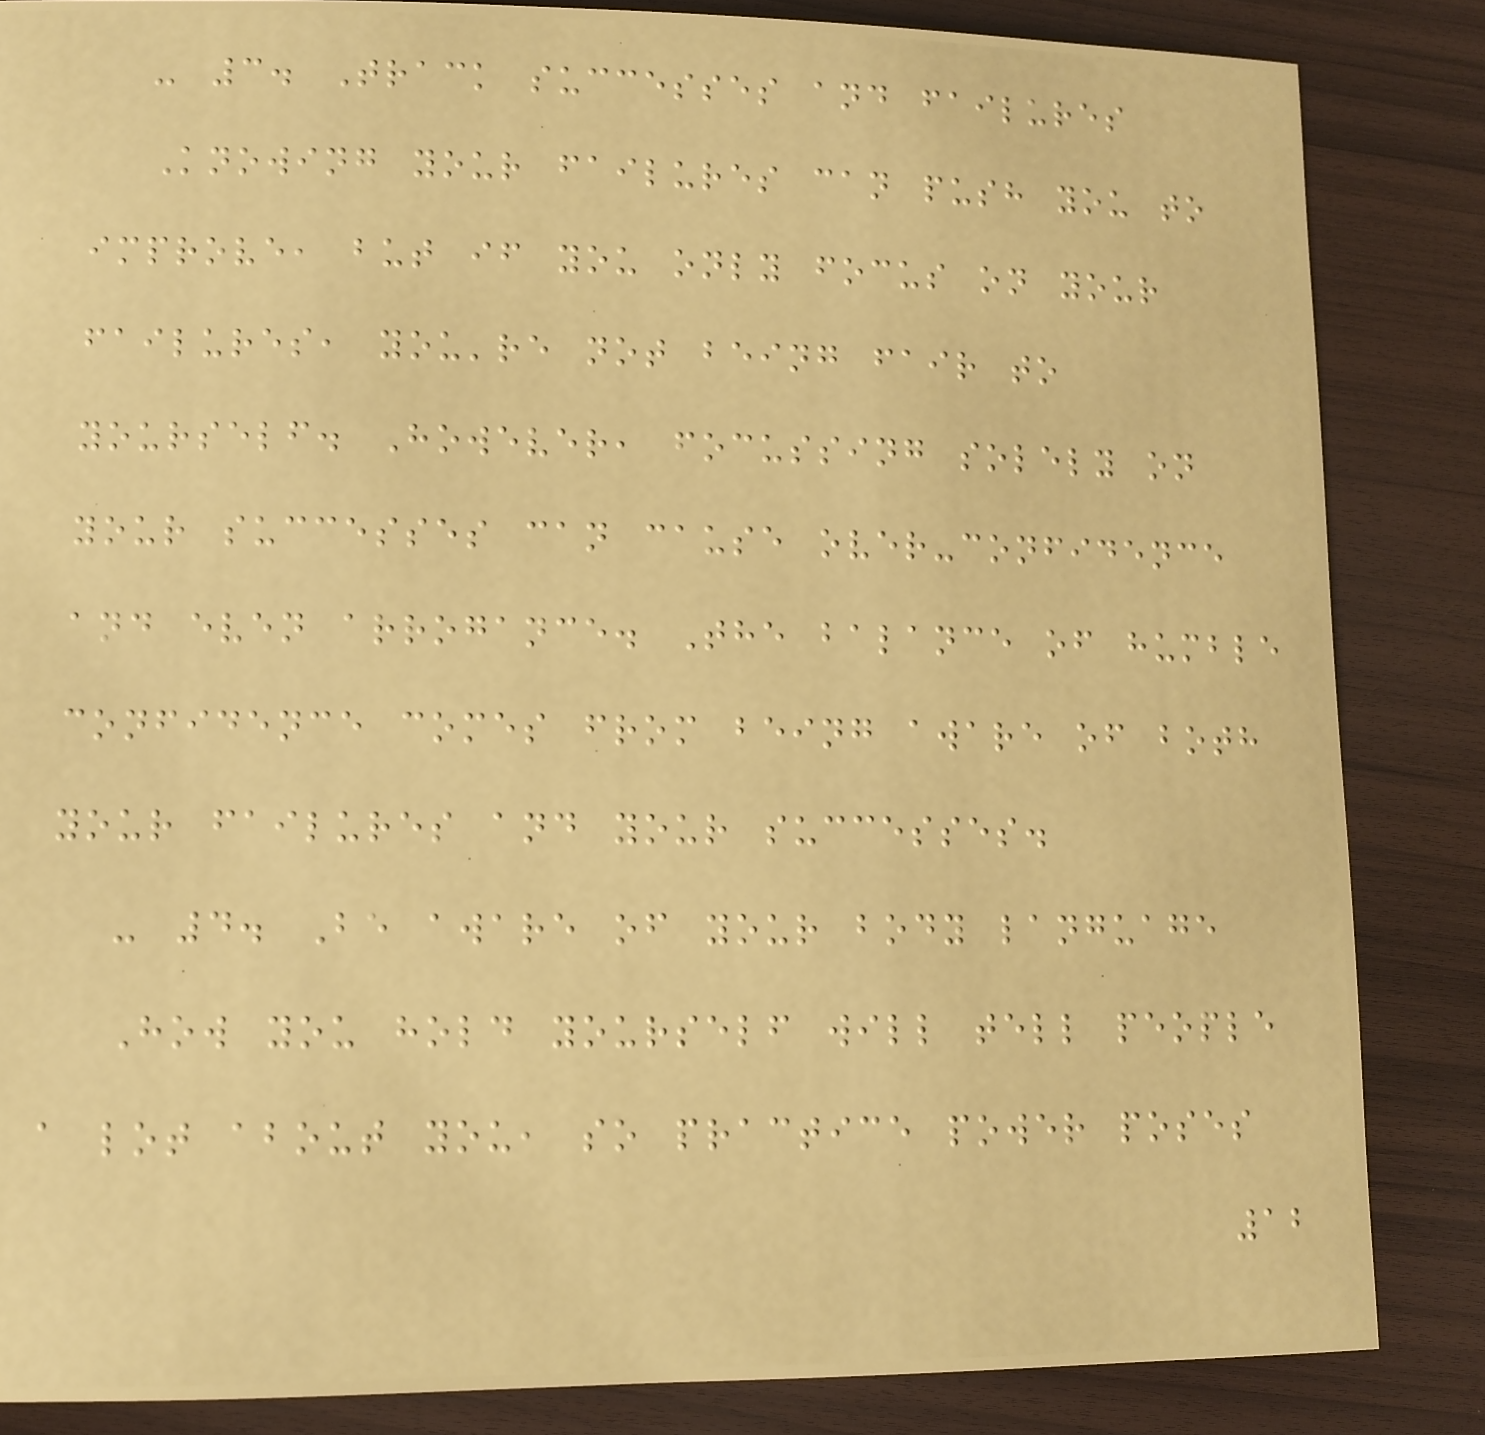- 3. Track successes and failures
Knowing your failures can push you to
improve, but if you only focus on your
failures, you're not being fair to
yourself. However, focussing solely on
your successes can cause over-confidence
and even arrogance. The balance of humble
confidence comes from being aware of both
your failures and your successes.
- 4. Be aware of your body language
How you hold yourself will tell people
a lot about you, so practice power poses
12
